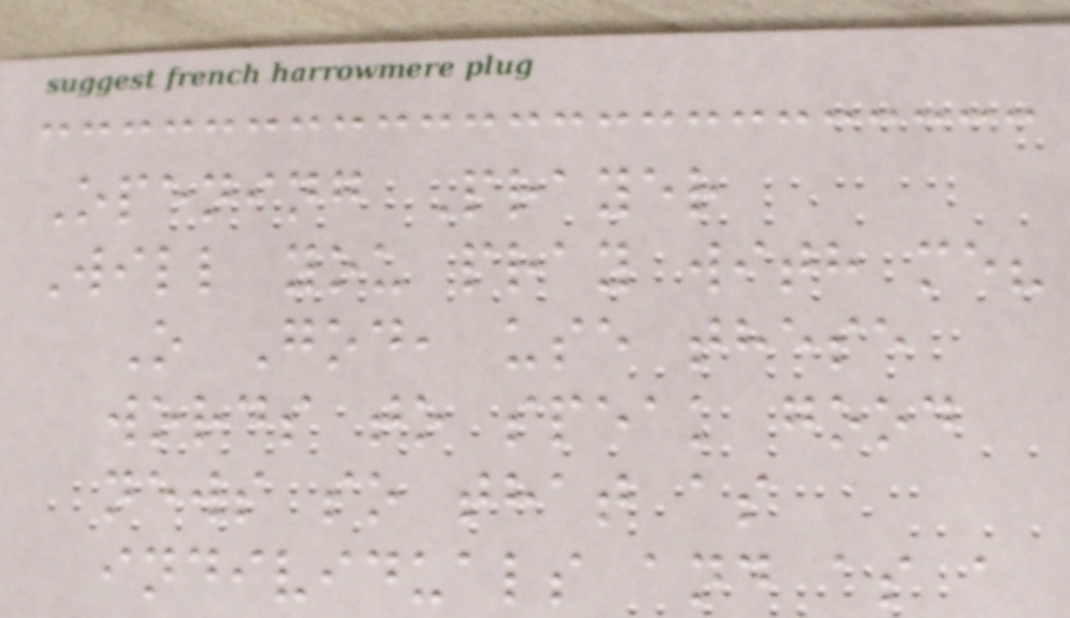Opening Prayer
Will you pray with me?
O God, use these
words to speak good
news so that as
individuals and as a
